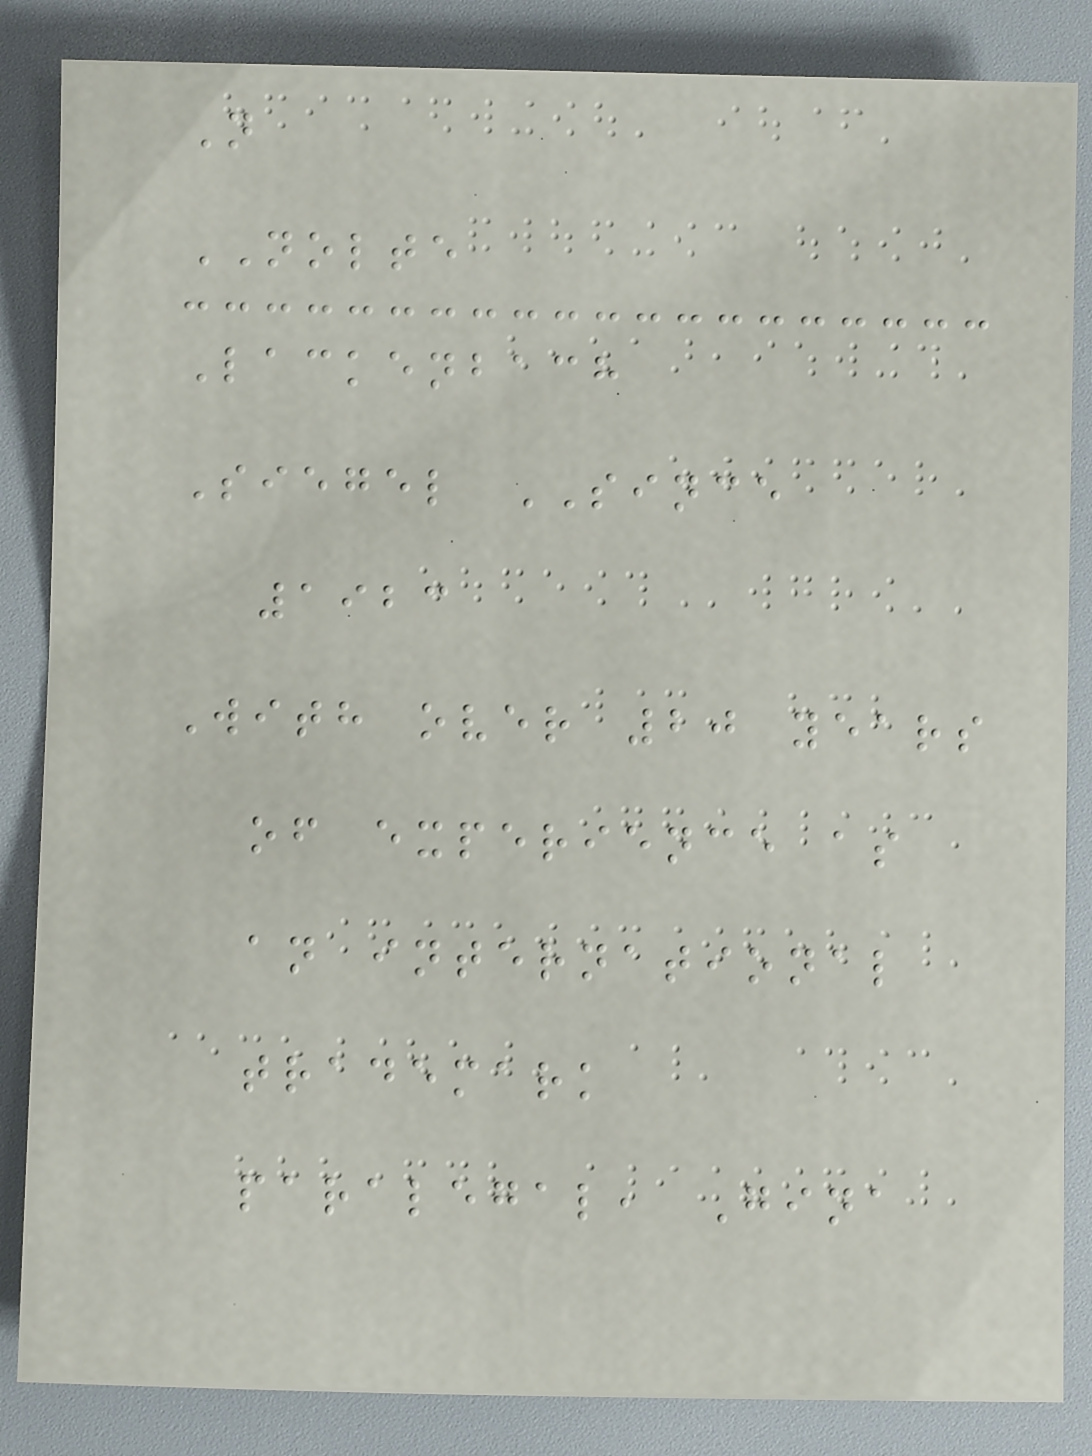N
NOLTE
Lackenbach
Siegel SINCE
1923
With over 20 years
of experience as
an international
trademark
paralegal, Gina
